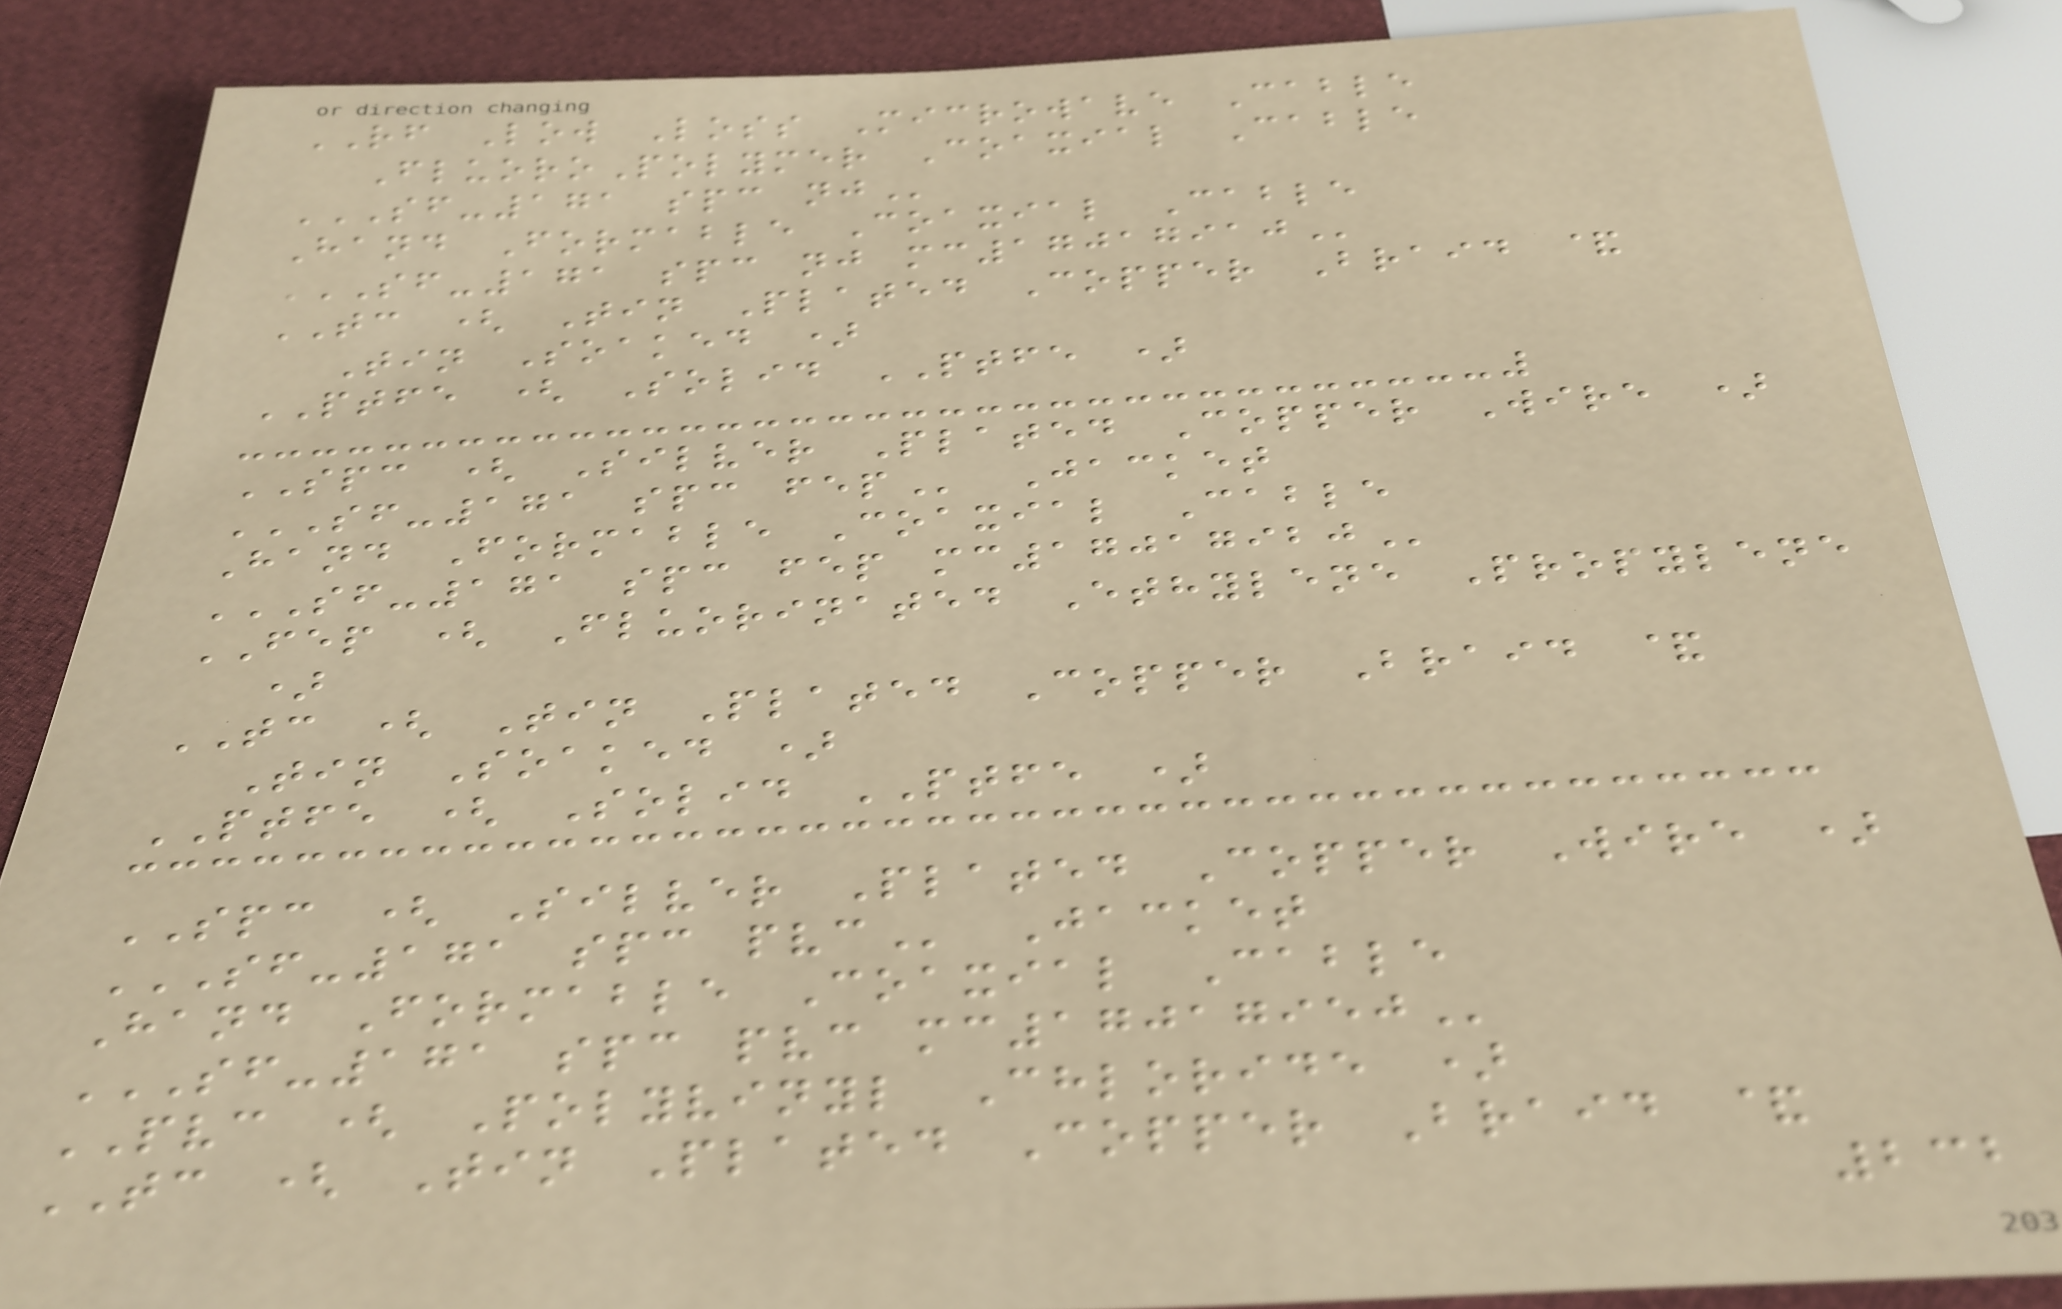RF Low Loss Microwave Cable
FluoroPolymer Coaxial Cable
SF-171 SPC NJ
Hand Formable Coaxial Cable
SF-171 SPC NJ MC17017910
TC ( Tin Plated Copper Braid &
Tin Soaked )
PTFE ( Solid PTFE )
SPC ( Silver Plated Copper Wire )
SF-171 SPC FEP Jacket
Hand Formable Coaxial Cable
SF-171 SPC FEP MC17017920
FEP ( Fluorinated Ethylene Propylene
)
TC ( Tin Plated Copper Braid &
Tin Soaked )
PTFE ( Solid PTFE )
SPC ( Silver Plated Copper Wire )
SF-171 SPC PVC Jacket
Hand Formable Coaxial Cable
SF-171 SPC PVC MC17017950
PVC ( Polyvinyl Chloride )
TC ( Tin Plated Copper Braid &
232
